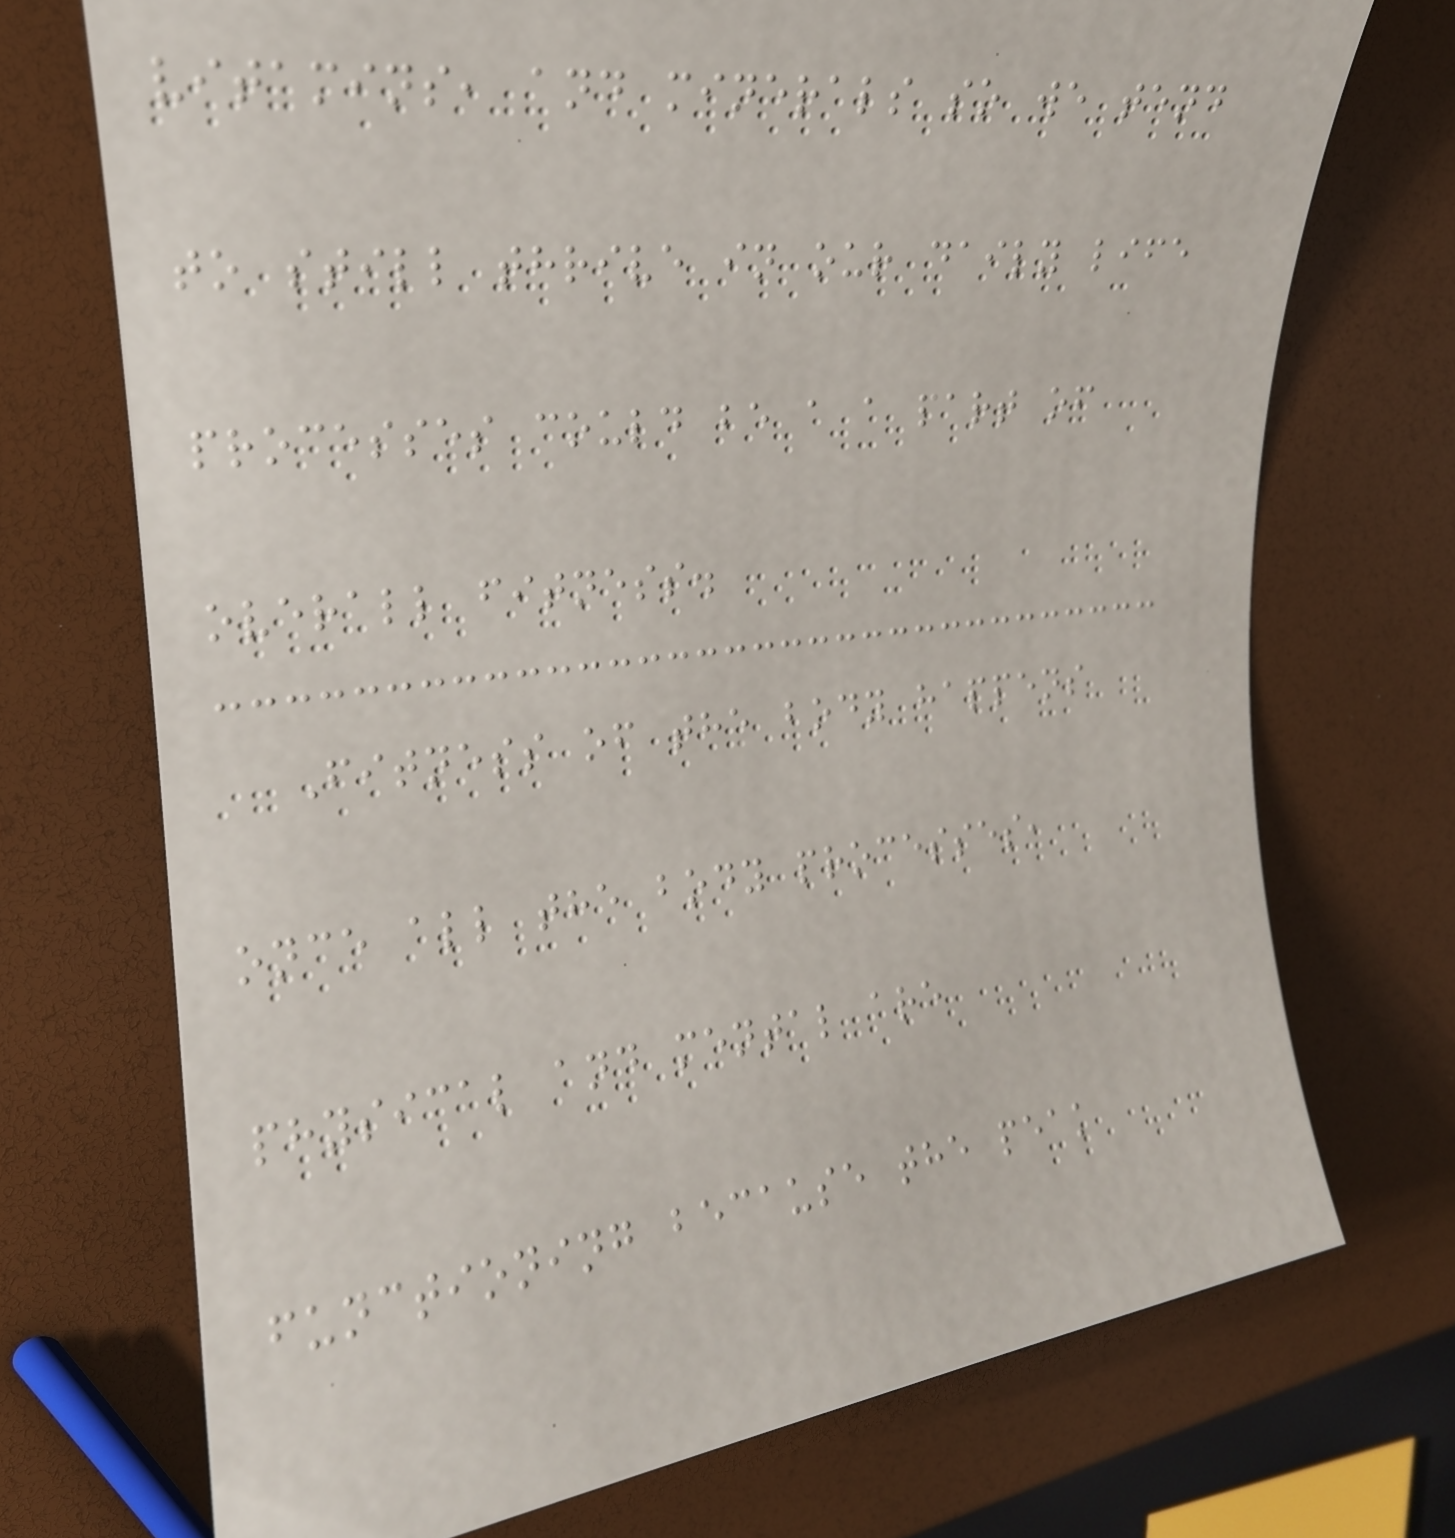vitamins, and minerals so we tend
to still thrive in our daily life
processes could be a a part of
overall fitness.
Fitness of the body happens
once all the body processes,
physical and mental are
functioning because the peak
